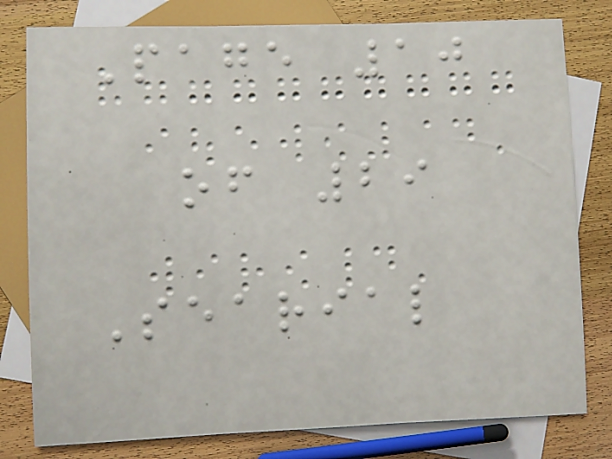Page 10
of 29
Searial
